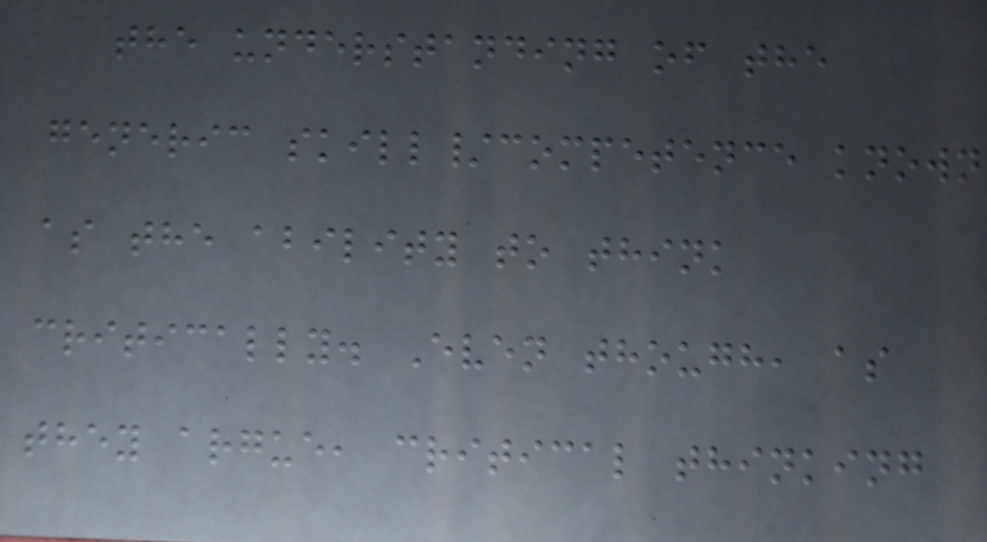the understanding of the
generic skill/competence known
as the ability to think
critically. Even though, as
they argue, critical thinking
